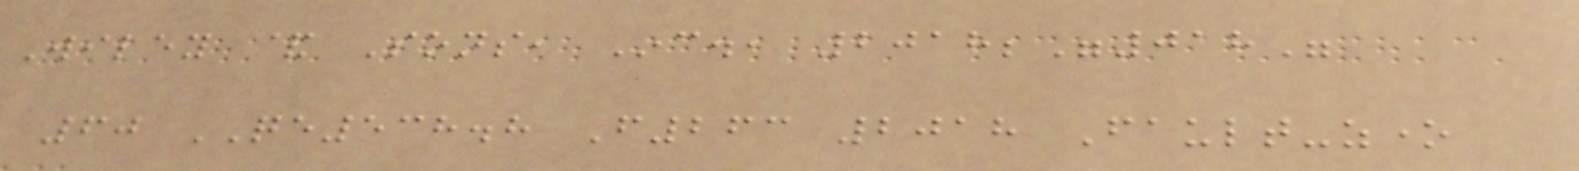Wiley & Sons, Inc., 2018;"018"
60 QE538.8 F263 2018 Fault-zone
